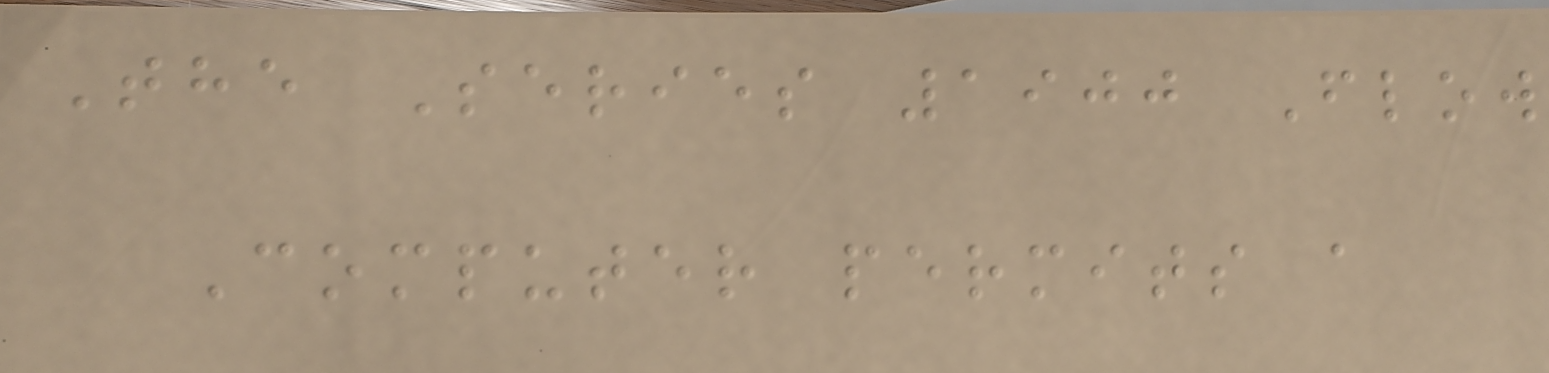The Series 1900 Flow
Computer permits a
